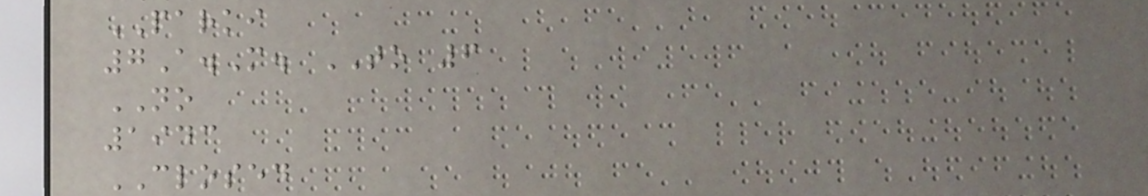PARKI
7A.M. TO 6
NO
1943
CLOSED
